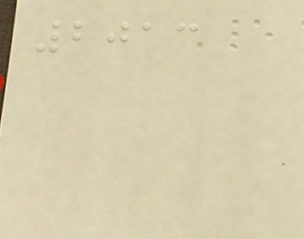2013
